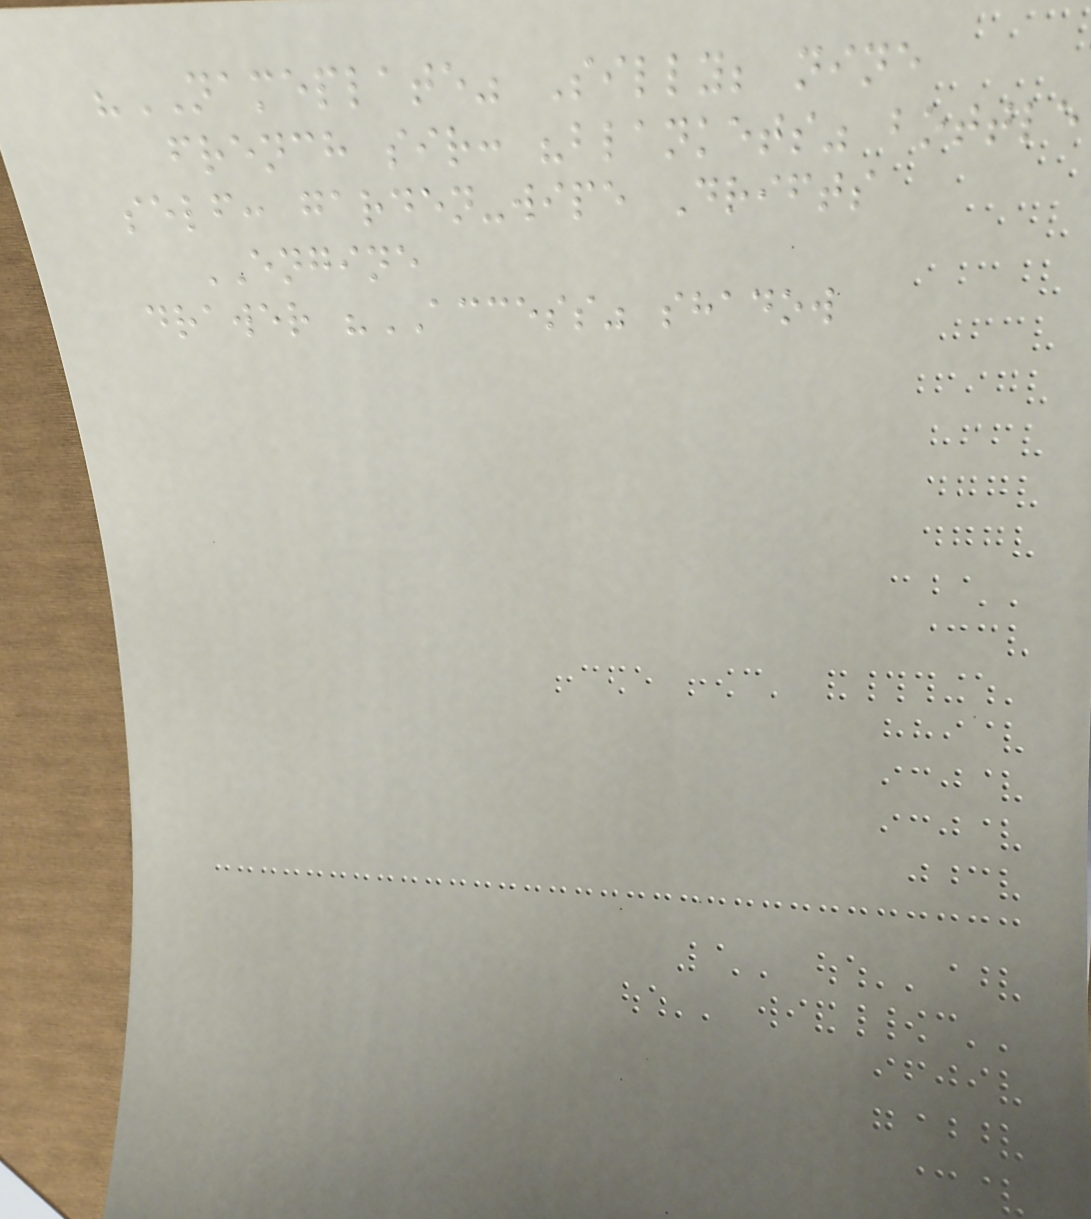"NAMEPLATE" Silly; nine
french sir: "blankets" bottle
self: garden-wipe Drifts
ENGINE
drawer "ACCESS" shadow
